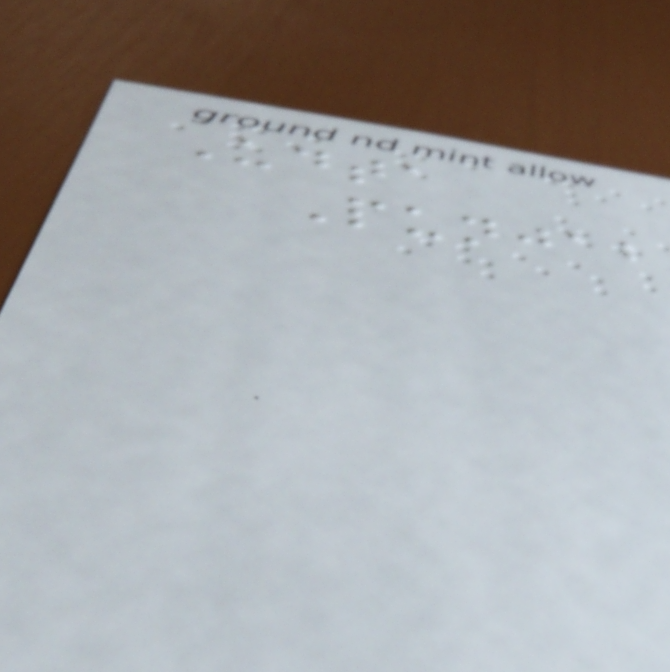Udta
Punjab
